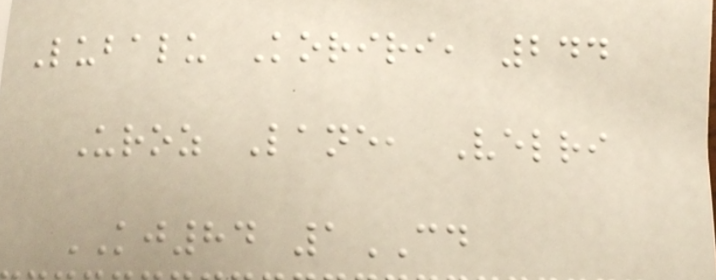Lubalu Koriri, 244
Uroz Lane, Velri
KJ84 1CD
